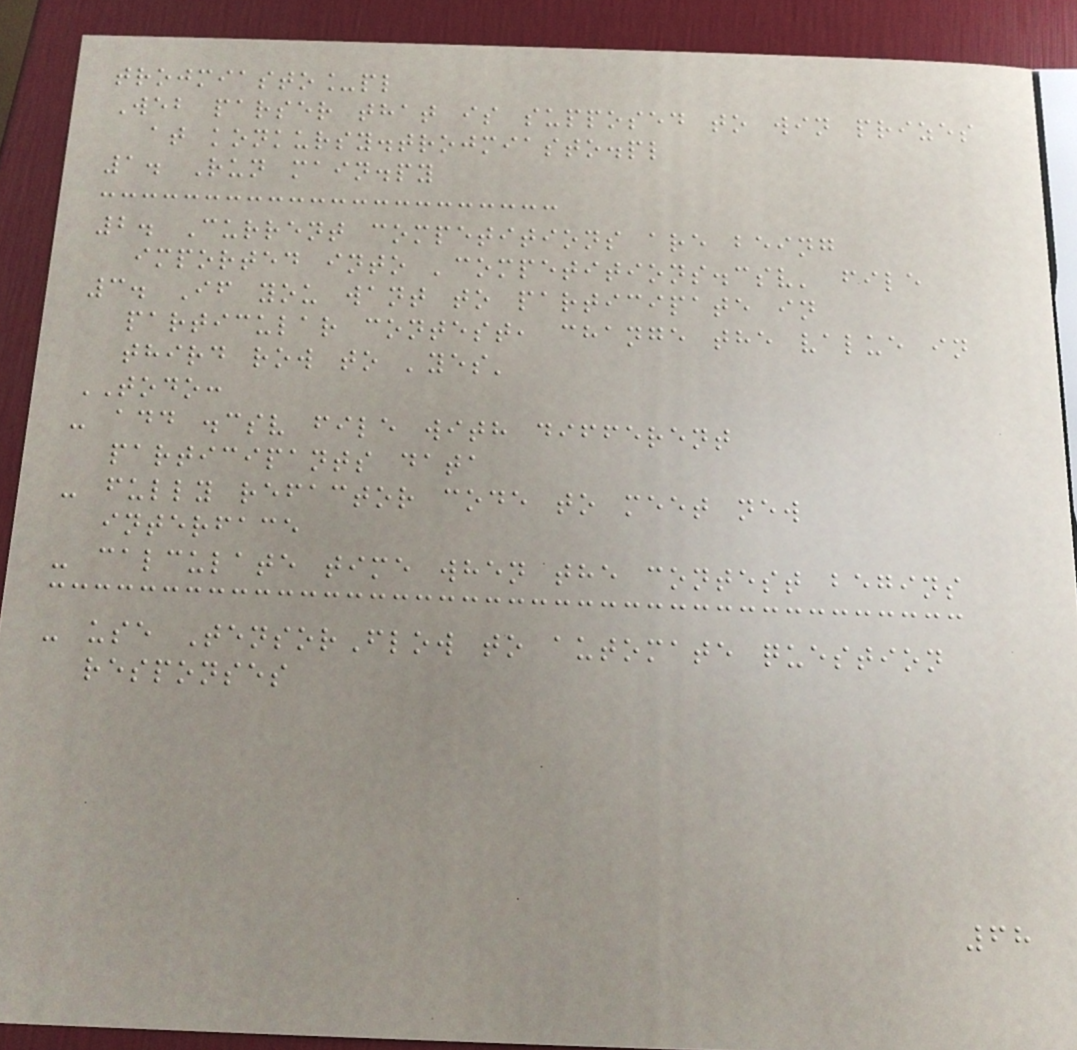trojmiasto_pl
Web parser that is supposed to win prizes
at konkursy.trojmiasto.pl
1. Run main.py
2. Current competitions are being
imported into 'competitions.csv' file
3. If you want to participate in
particular contest, change the value in
third row to 'yes'
TODO:
- add .csv file with different
participants data
- fully refactor code to meet new
interface
- calculate time when the contest begins
- use TensorFlow to automate question
responses
68
